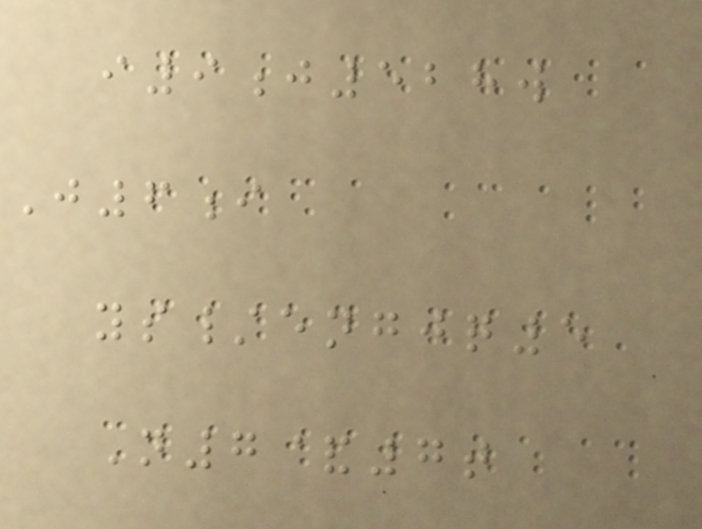i9j528w
J6i
ys/engjq5
N7&7t
